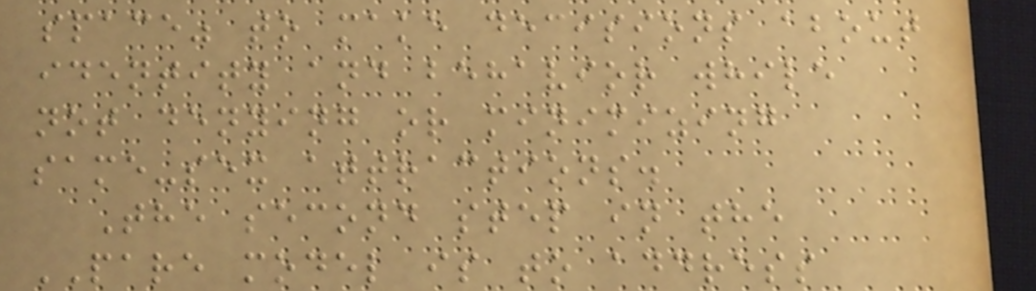space" to make decisions about
identity and behavior while
not denying or minimizing
same-sex attractions.
The second step in the
PARE model is to address
